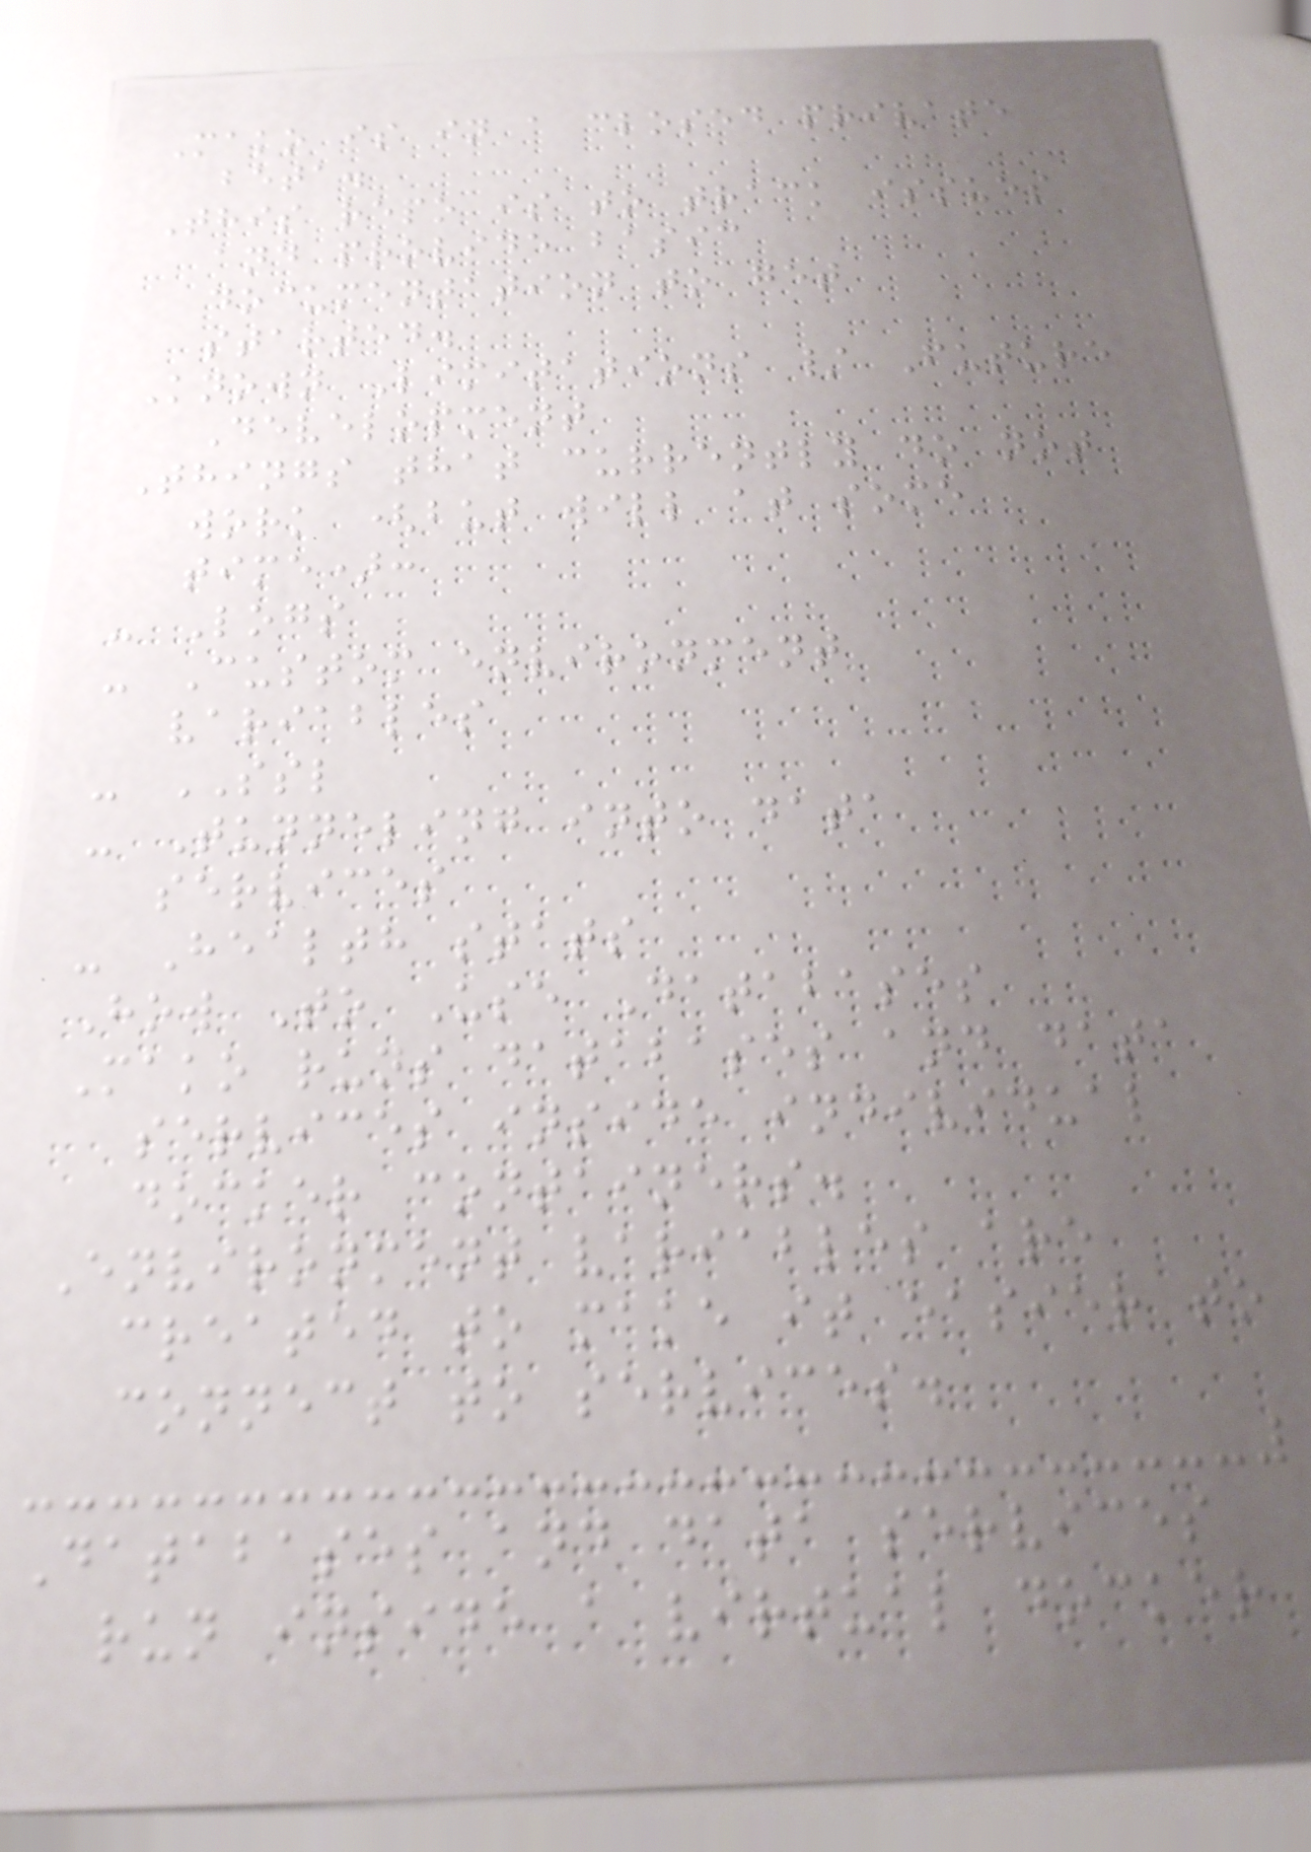Mako is in a closed private
beta.
This repo is to track issues
and provide basic
documentation to get
started.
Known Limitations / Future
Development
Things that currently do not
work (but will at some
time):
- Logs
- Custom environment
variables
- SSL
- Tunneling into data
services
- Health stats
How To Use Databases
Mako runs databases and data
services inside individual
docker containers.
Environment variables are
created to make it easier to
connect to services.
Databases and data services
run inside a virtual docker
